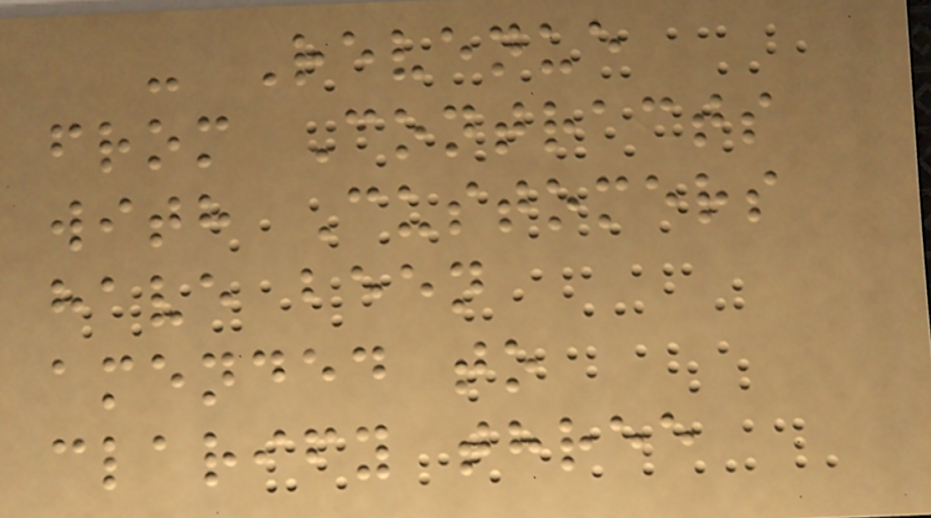- Revenue
from Contracts
with Customers
have been
amended to
clarify three
